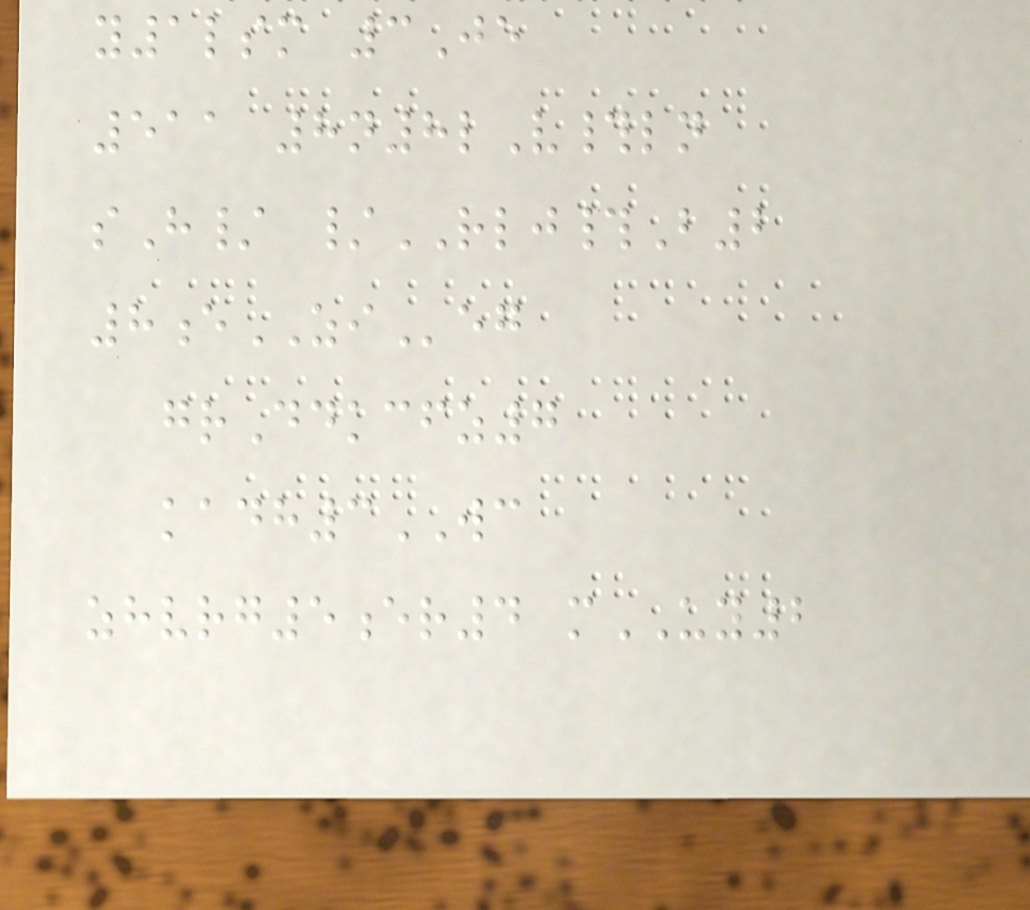y1lsm 3Je
511 8n8lV#ln
sH/ /RLJ#B2
8eZIeg
grDdkcfz7
kadh3WC
zhvrg5er4 mUY2
